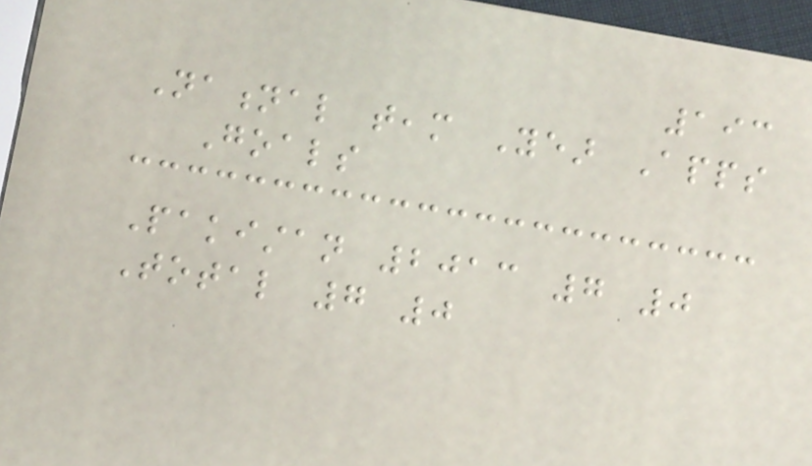193
National team Year Apps
Goals
Pakistan 2013 7 0
Total 7 0
